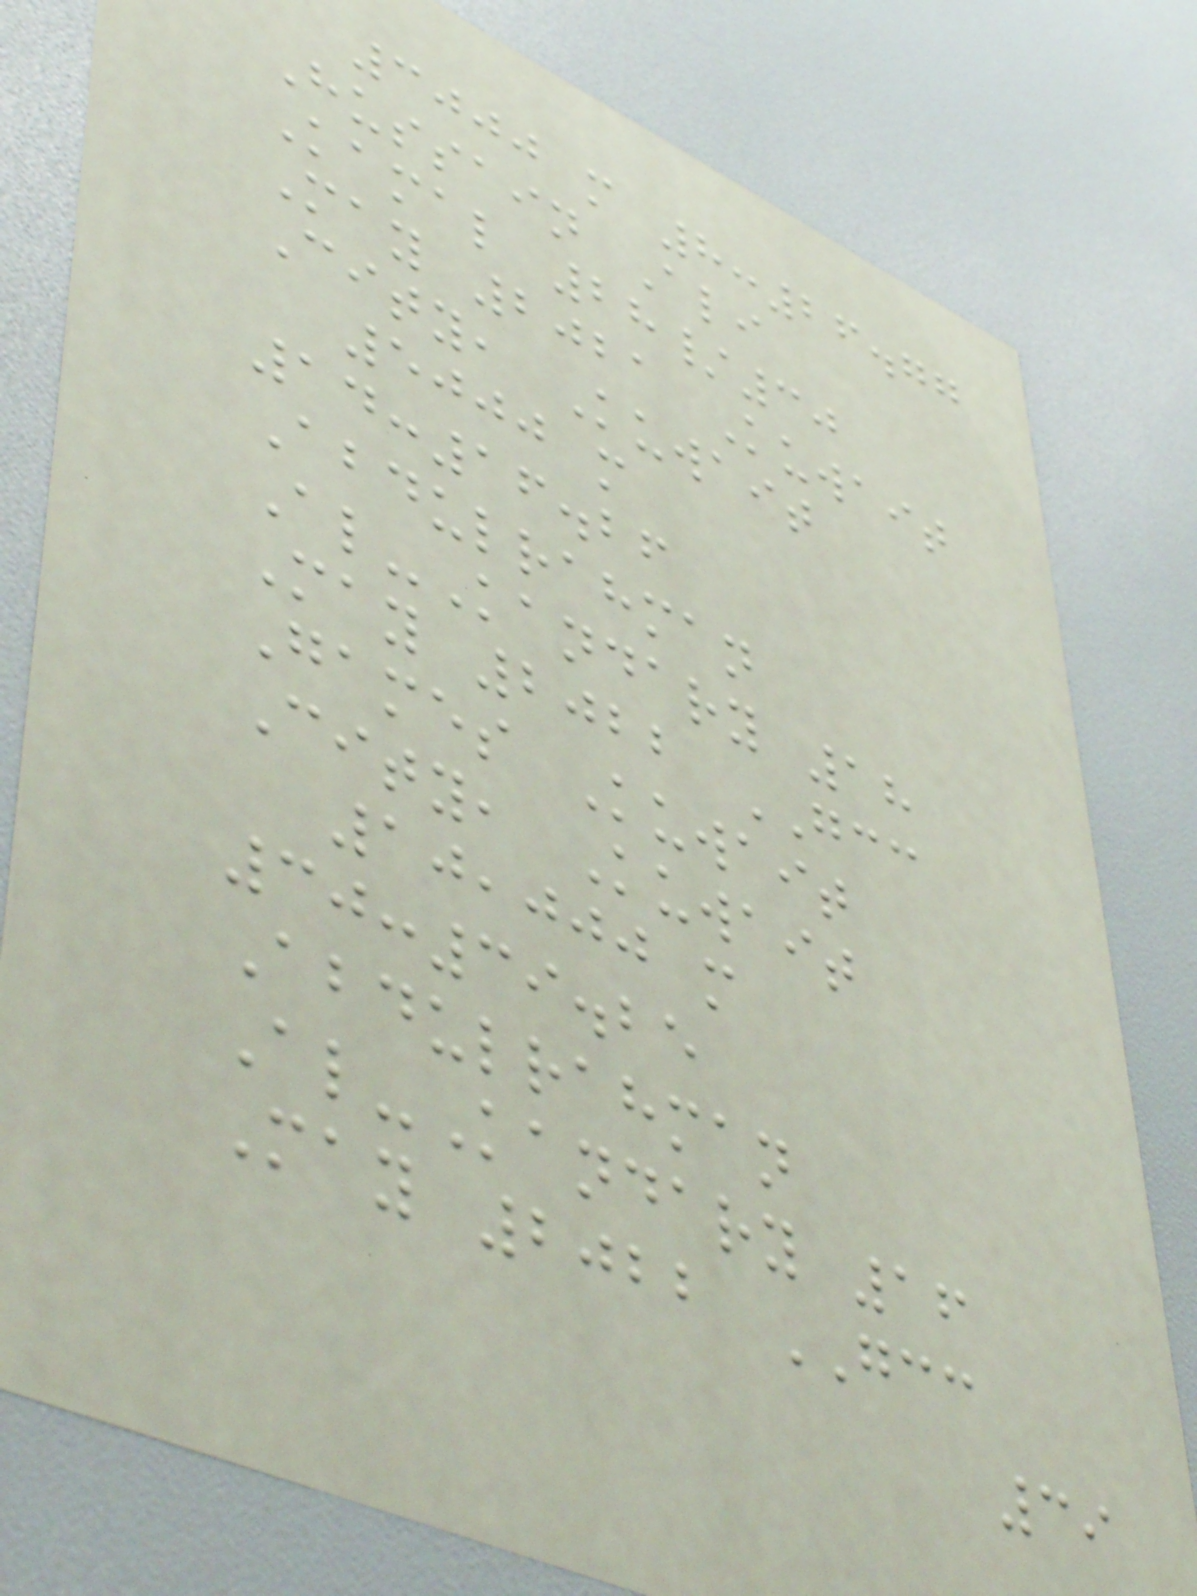3000 m 8:26.77
Hussain Ali
Kamal 28/30
May 2021 Kuwait
City, Kuwait
5000 m
14:16.26
Abdulrahman
Al-Kandary 18
May 2022 GCC
Games Kuwait
City, Kuwait
10,000 m
30:39.25
Abdulrahman
Al-Kandary 16
May 2022 GCC
39
